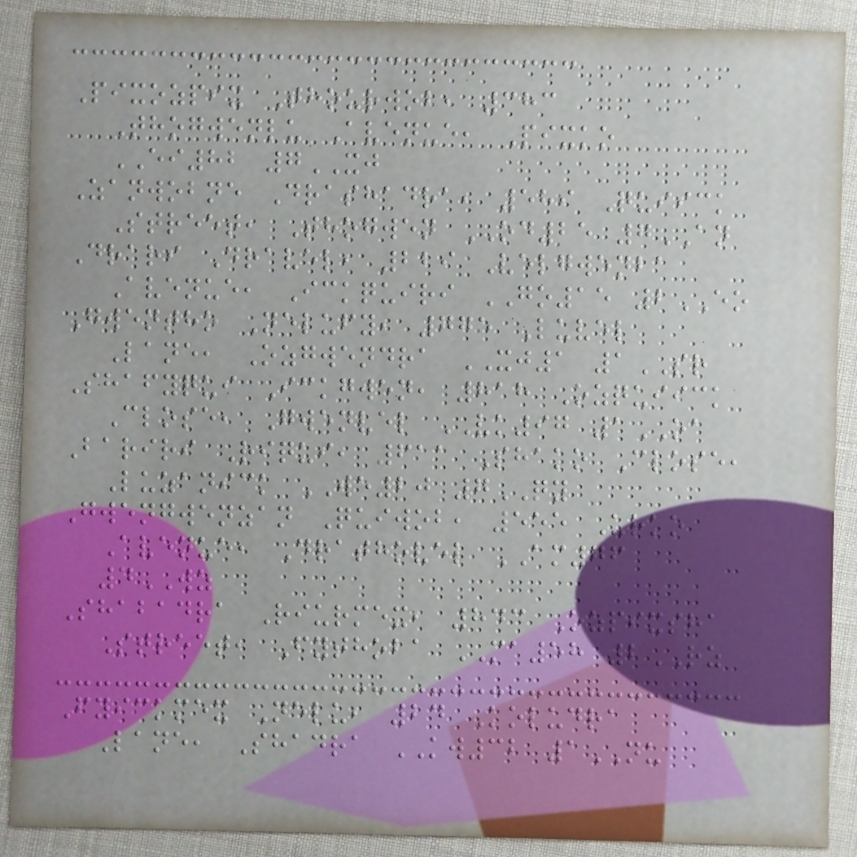Pixozpix Thourwob, 383
Thogwenlu Avenue, Pixko
EI82 7XJ
Zanwobne Drashadra, 589 Quiick
Street, Thogwen OD25 7AN
Drari Dravel, 229 Velgwenba
Avenue, Ickquiri GO15 2EO
Gwentho Nelufy, 775 Luvel
Lane, Ozgwendra XJ1 1SR
Shafyqui Ickgwen, 818 Ozquiick
Close, Gwenvel VK97 1OA
Bariri Riqui, 611 Shako Close,
Luzanick WE20 7QY
Gwengwenzan Quiwob, 555 Urko
Avenue, Drathovel AM76
4WZ
Shabadra Riurmex, 843 Ozpixsha
Street, Fythoba MA58 2RZ
Fyickmex Nelu, 24 Koludra
Lane, Shadra KW32 1NU
